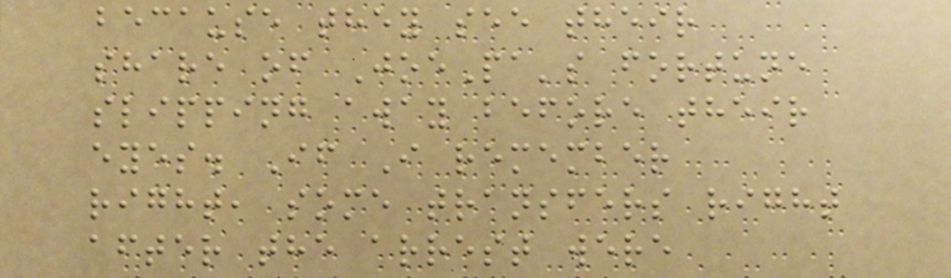because they see their
share of JoePa's fortune
slipping away before their
eyes. If I remember
right, some transfers right
after the arrest were
